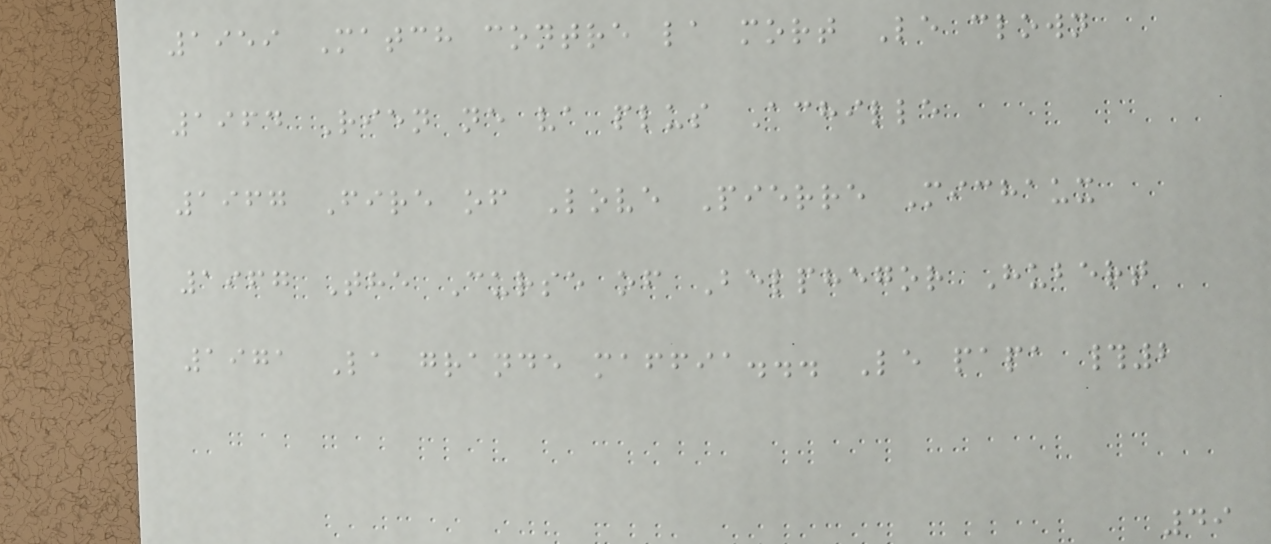1959 Match contre la mort Le clown
1964 Rien ne va plus Achille
1967 Fire of Love Pierre Michaux
1967 The Curse of Belphegor Hubert
1971 La grande maffia... Le papa #2
49
